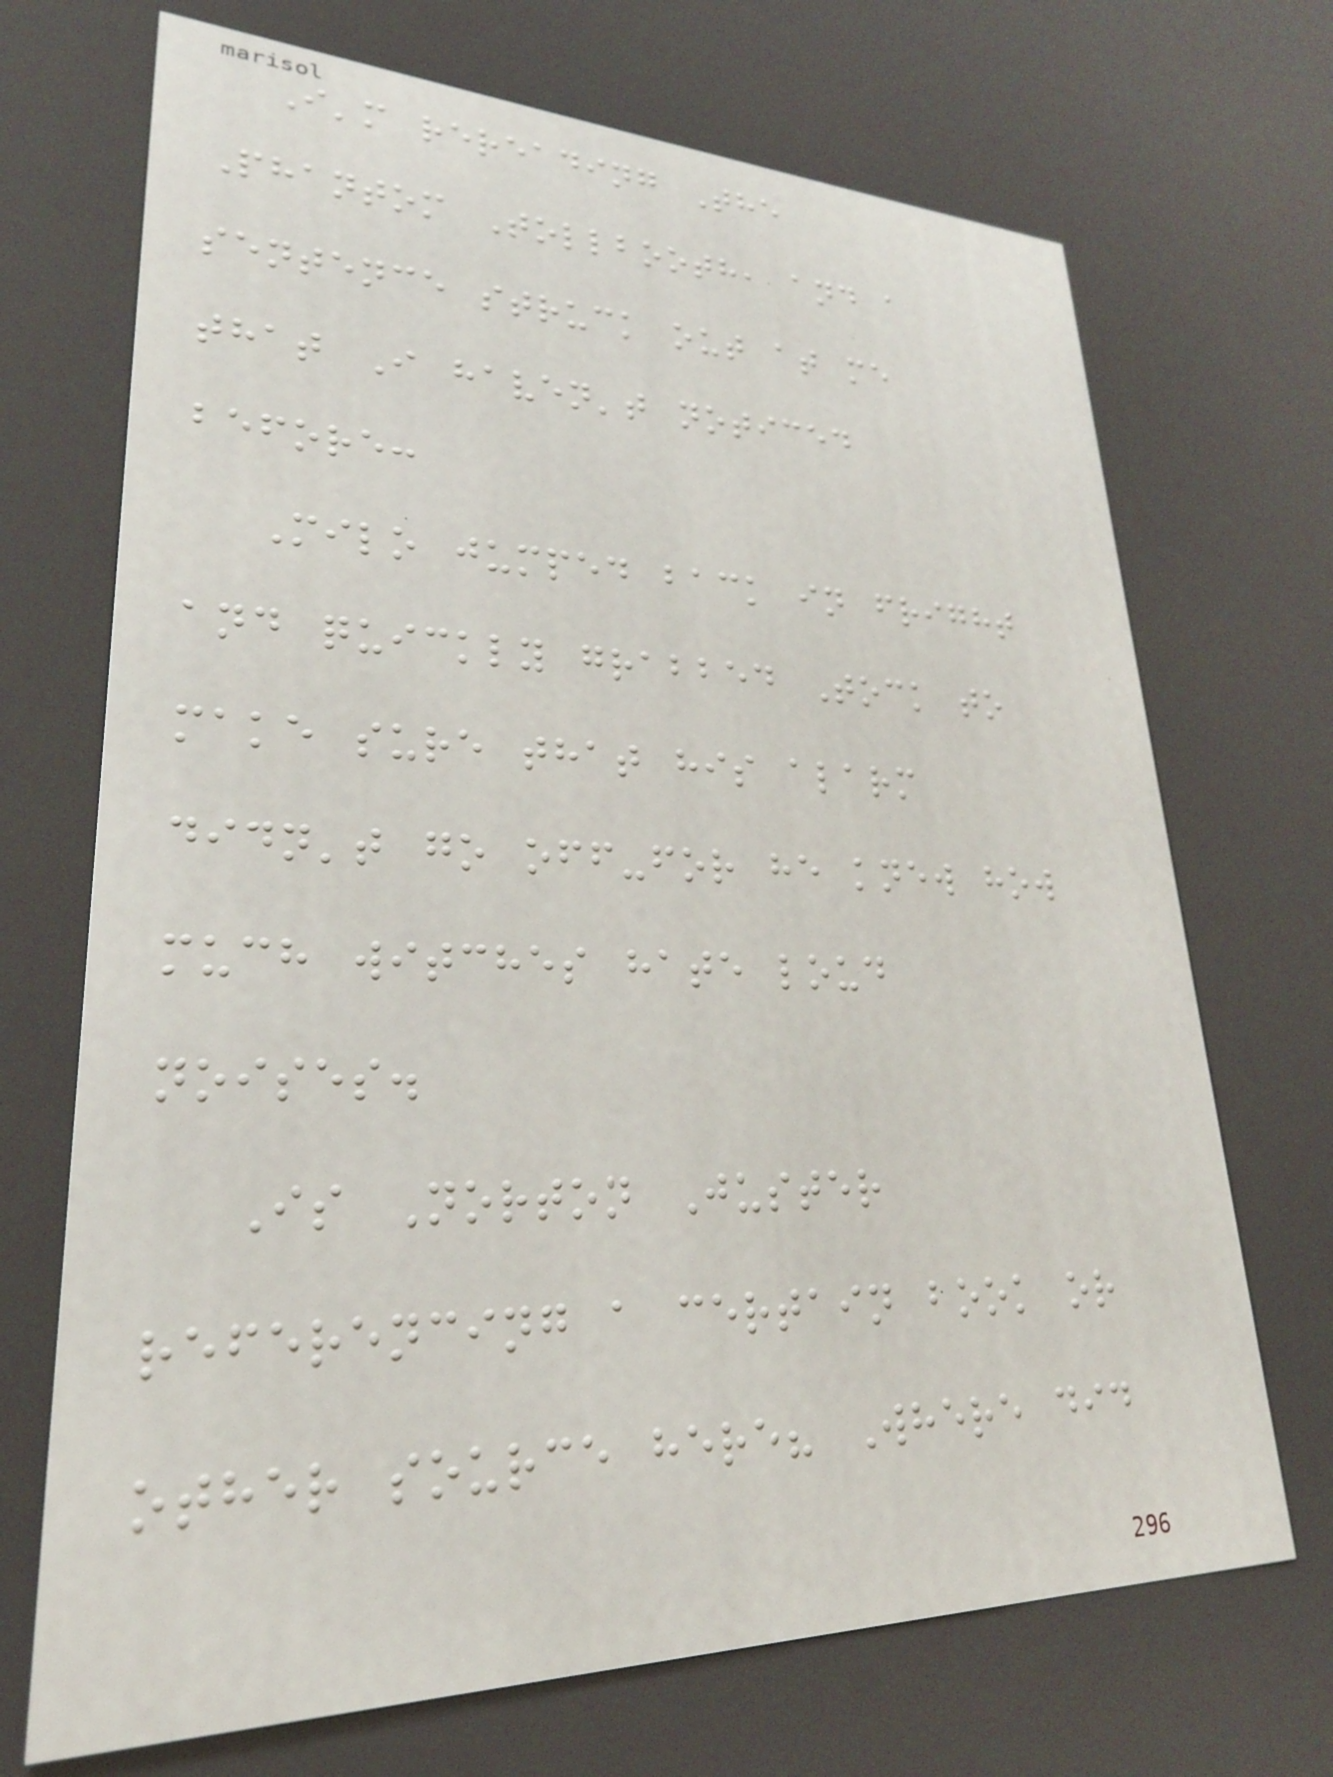I'm rereading The
Phantom Tollbooth, and a
sentence struck out at me
that I haven't noticed
before:
Milo jumped back in fright
and quickly grabbed Tock to
make sure that his alarm
didn't go off-for he knew how
much witches hate loud
noises.
Is Norton Juster
referencing a certain book or
other source here? Where did
